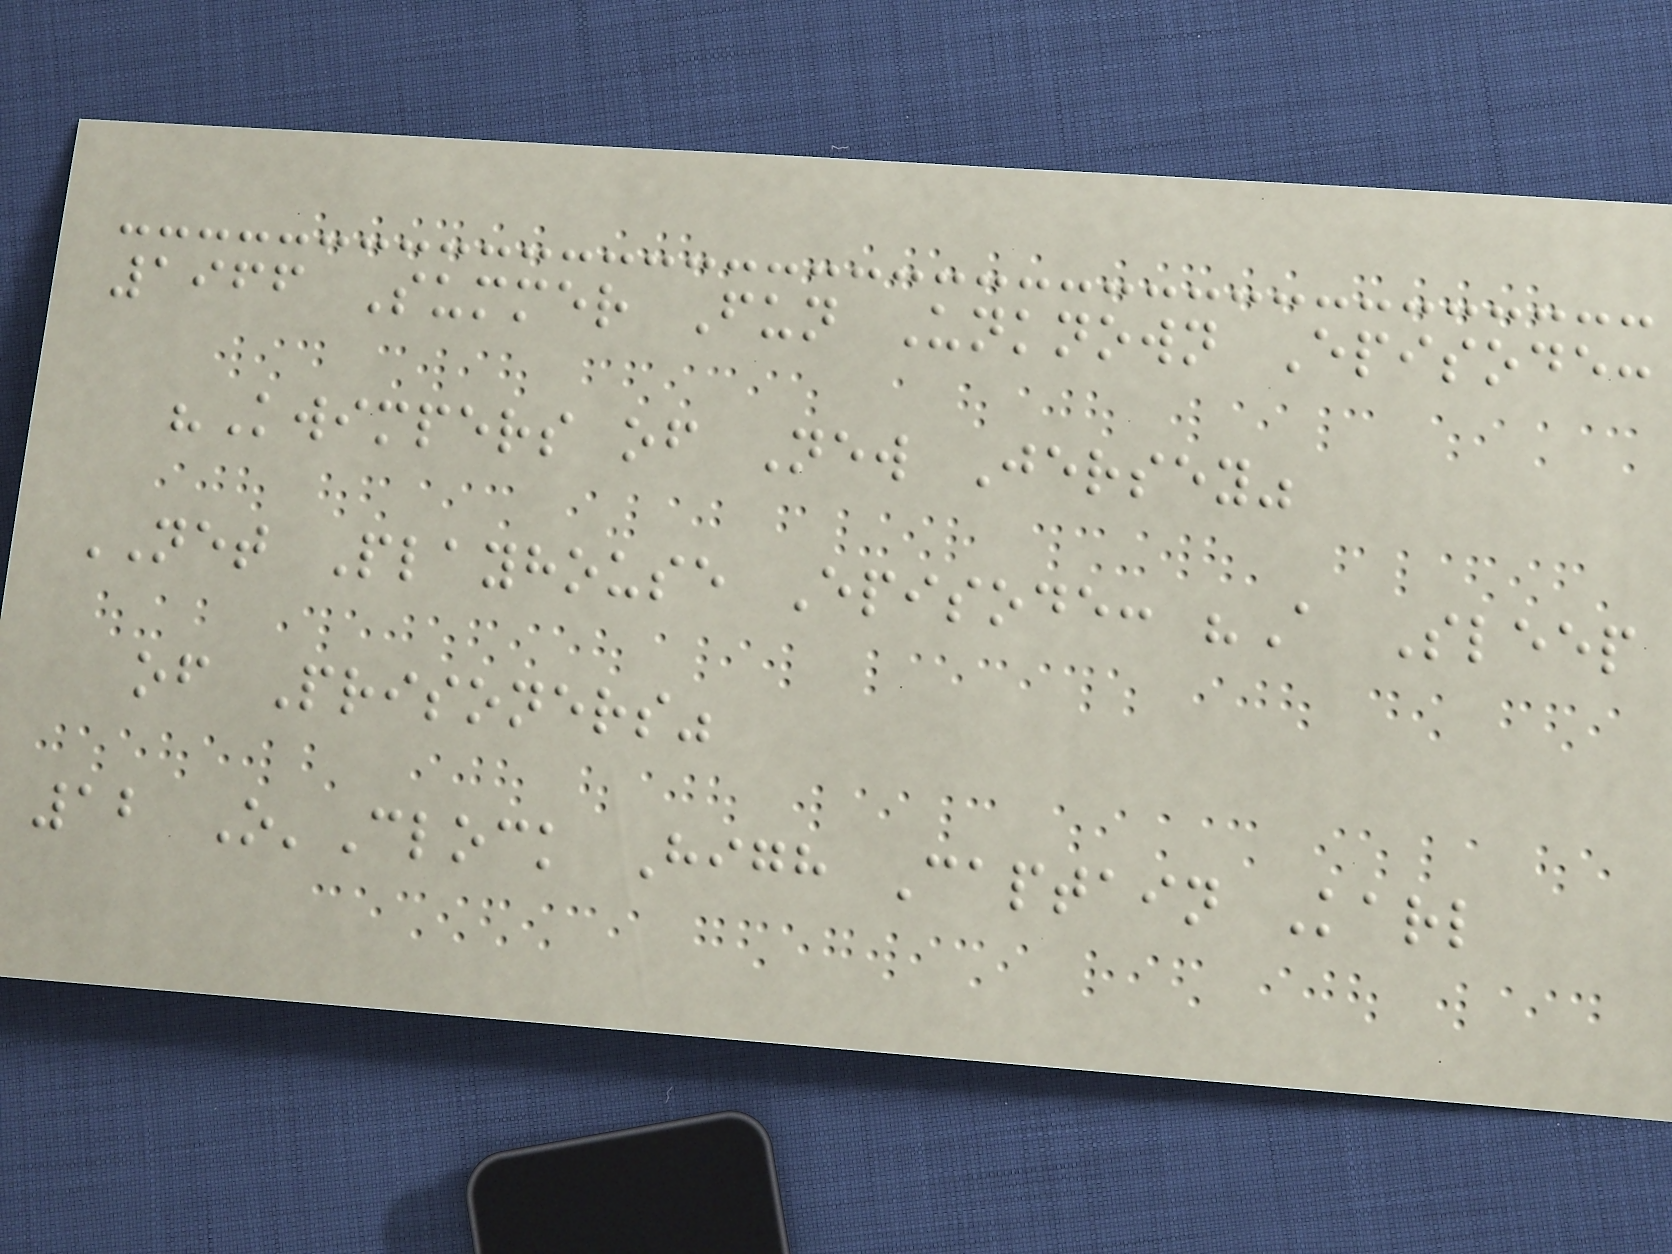1966 Summer Fun Unknown Episode:
"Kwimpers of New Jersey"
NET Playhouse Episode: "A Sleep
of Prisoners"
12 O'Clock High Captain Karl
